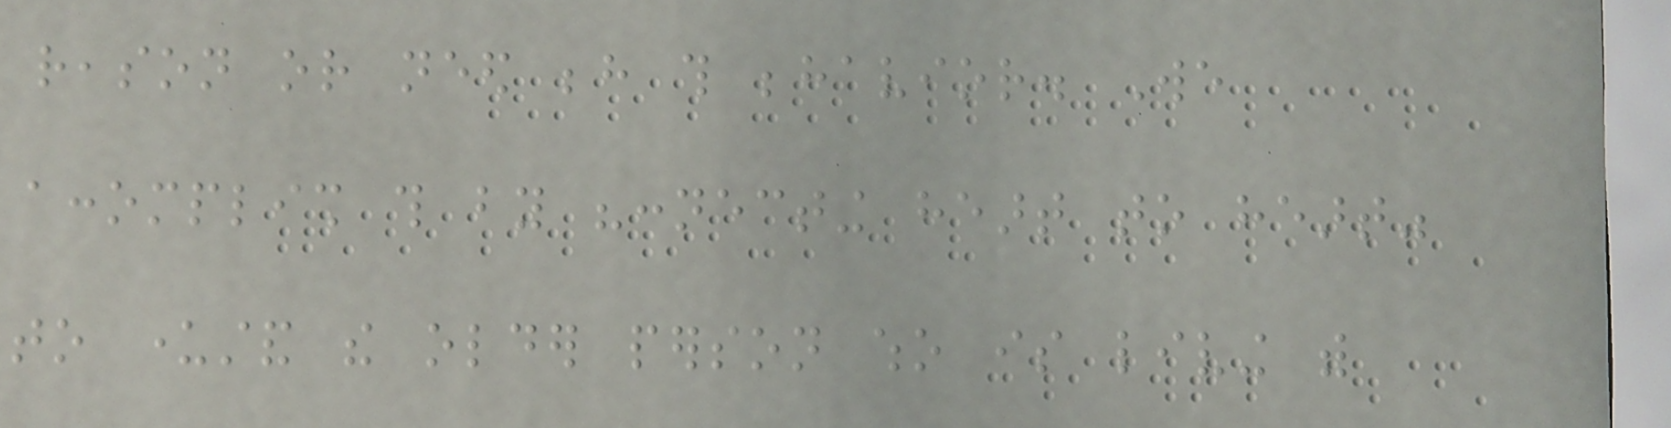reason or need behind this behavior. We
accomplish this by "connecting heart to heart"
to understand the older person who is living with
